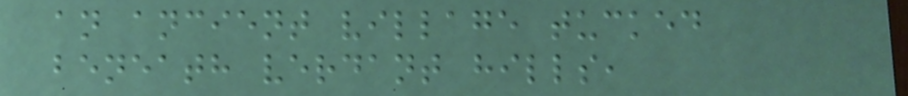an ancient village tucked
beneath verdant hills,
